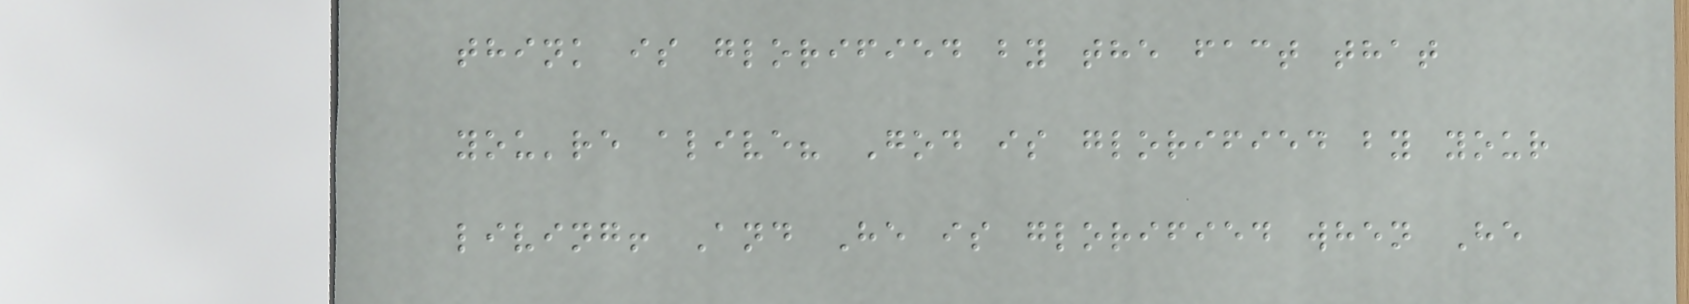think is glorified by the fact that
you're alive? God is glorified by your
living! And He is glorified when He
